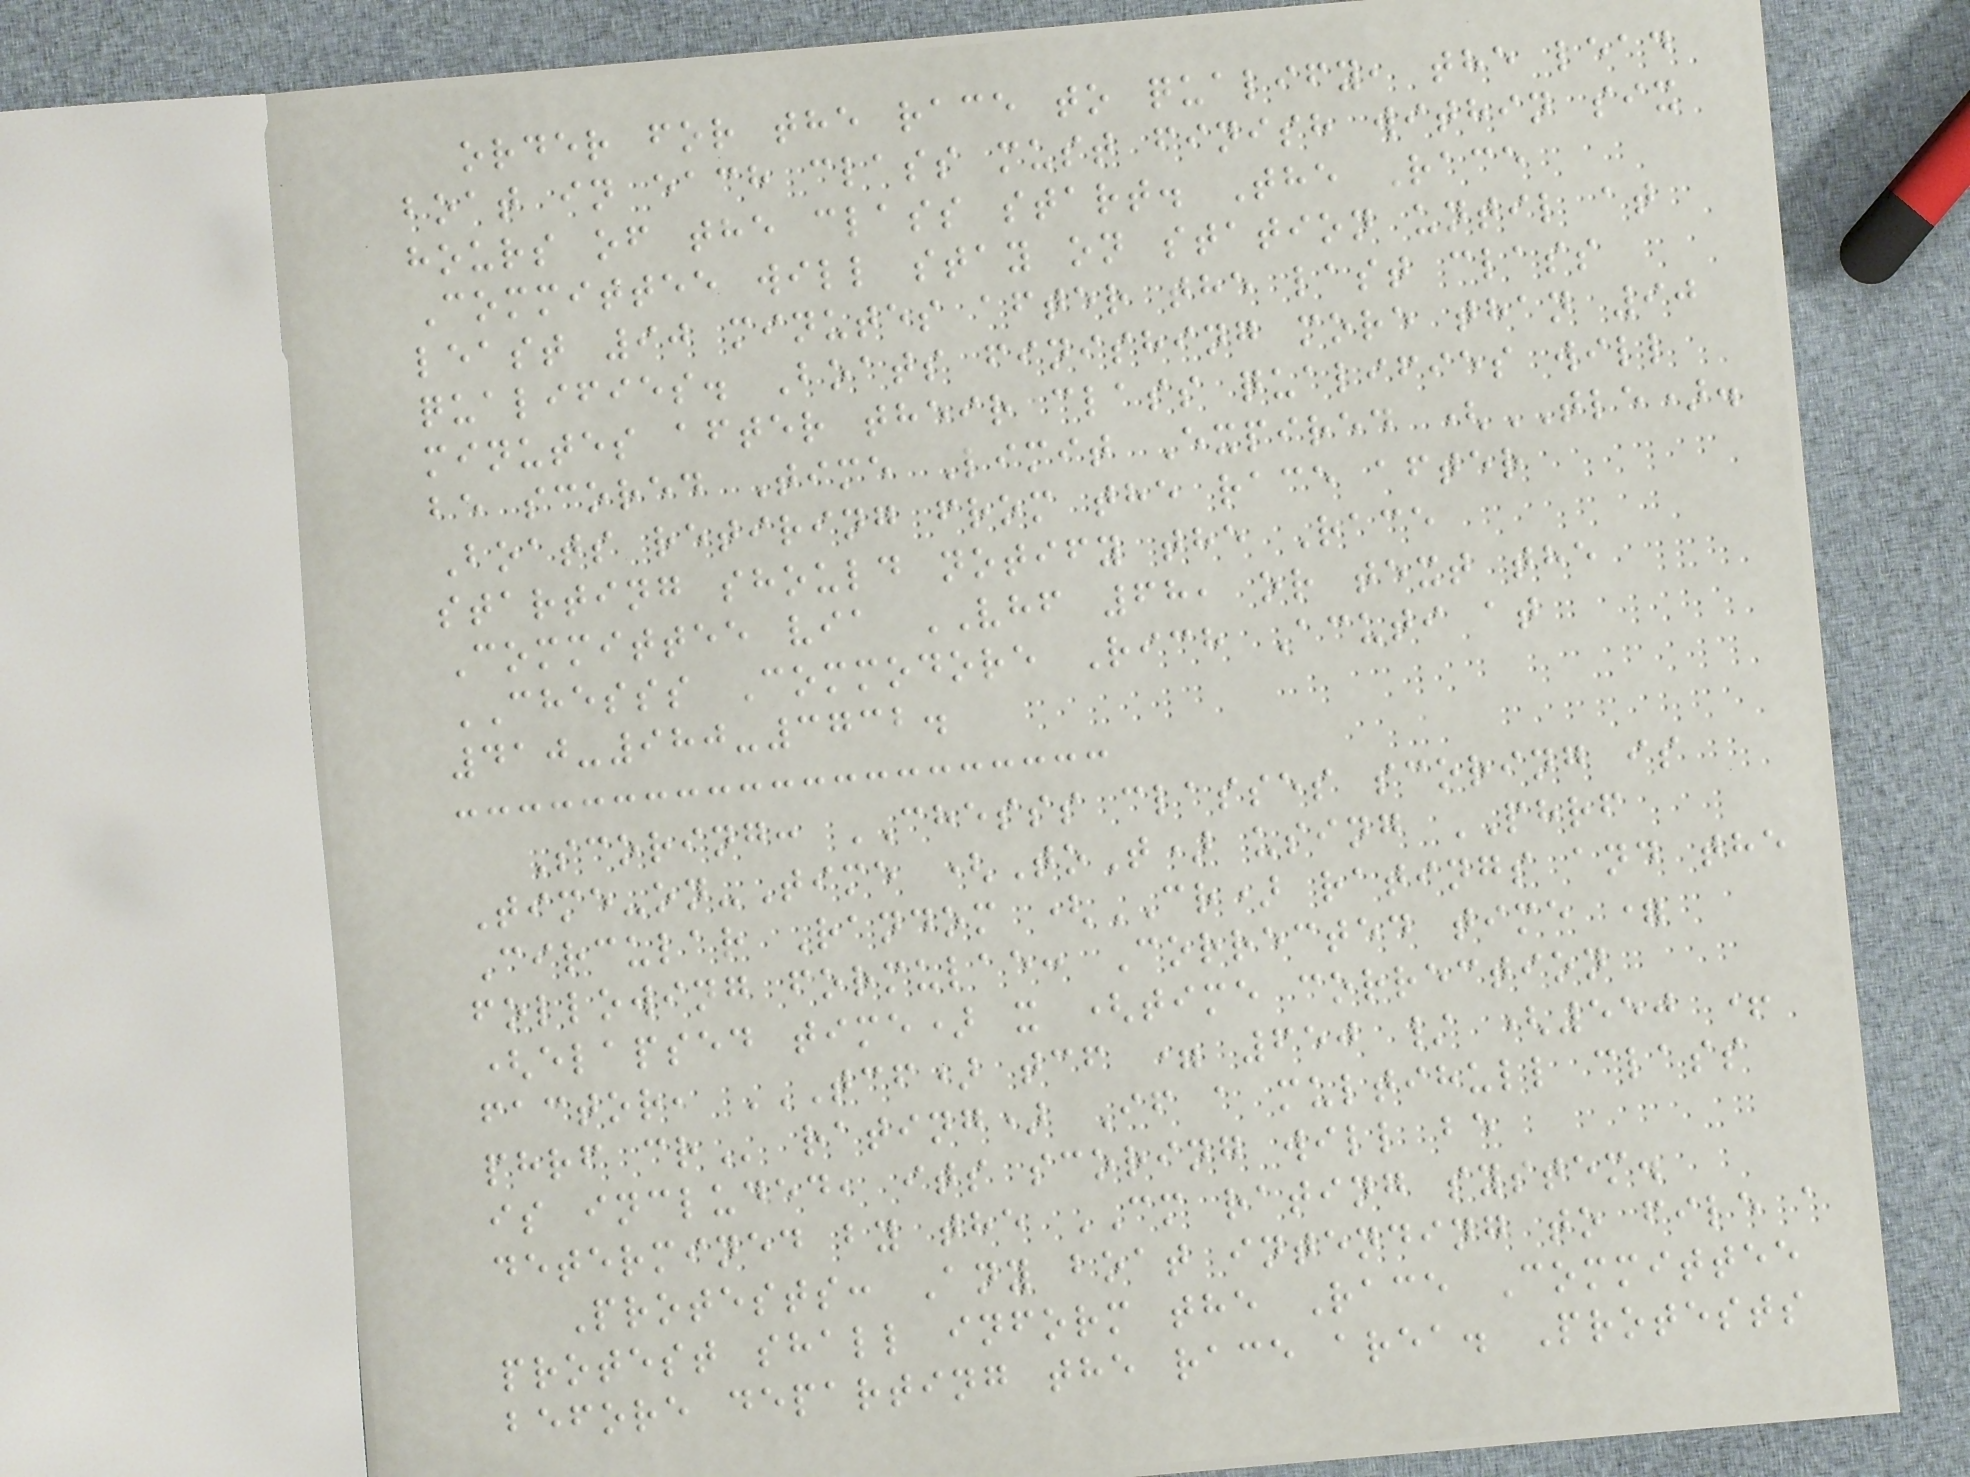order for the race to qualify, the lead
boat in each class must finish within six
hours of the class start. The Race
Committee will stay on station until at
least 90 minutes after the last class
qualifies. Boats finishing more than 90
minutes after their class qualifies will
be scored Time Limit Expired (TLE).
Boats retiring from the race after
starting should notify the Race
Committee via VHF 68, or text the
CHESSS Commodore Rich Acuti at
410-980-3732.
Scoring: CHESSS classes scoring is
Time-on-Time (ToT) using PHRF
Circular Random (CR) ratings and the
following formulae: Corrected time =
(elapsed time) x (time correction
factor, TCF) TCF = 650 / (550 +
PHRF CR rating) If a multihull class
is included, its scoring will be
determined by the CM rating system.
Protests: Any boat intending to file a
protest shall inform the Race Committee
before departing the race area. Protests
